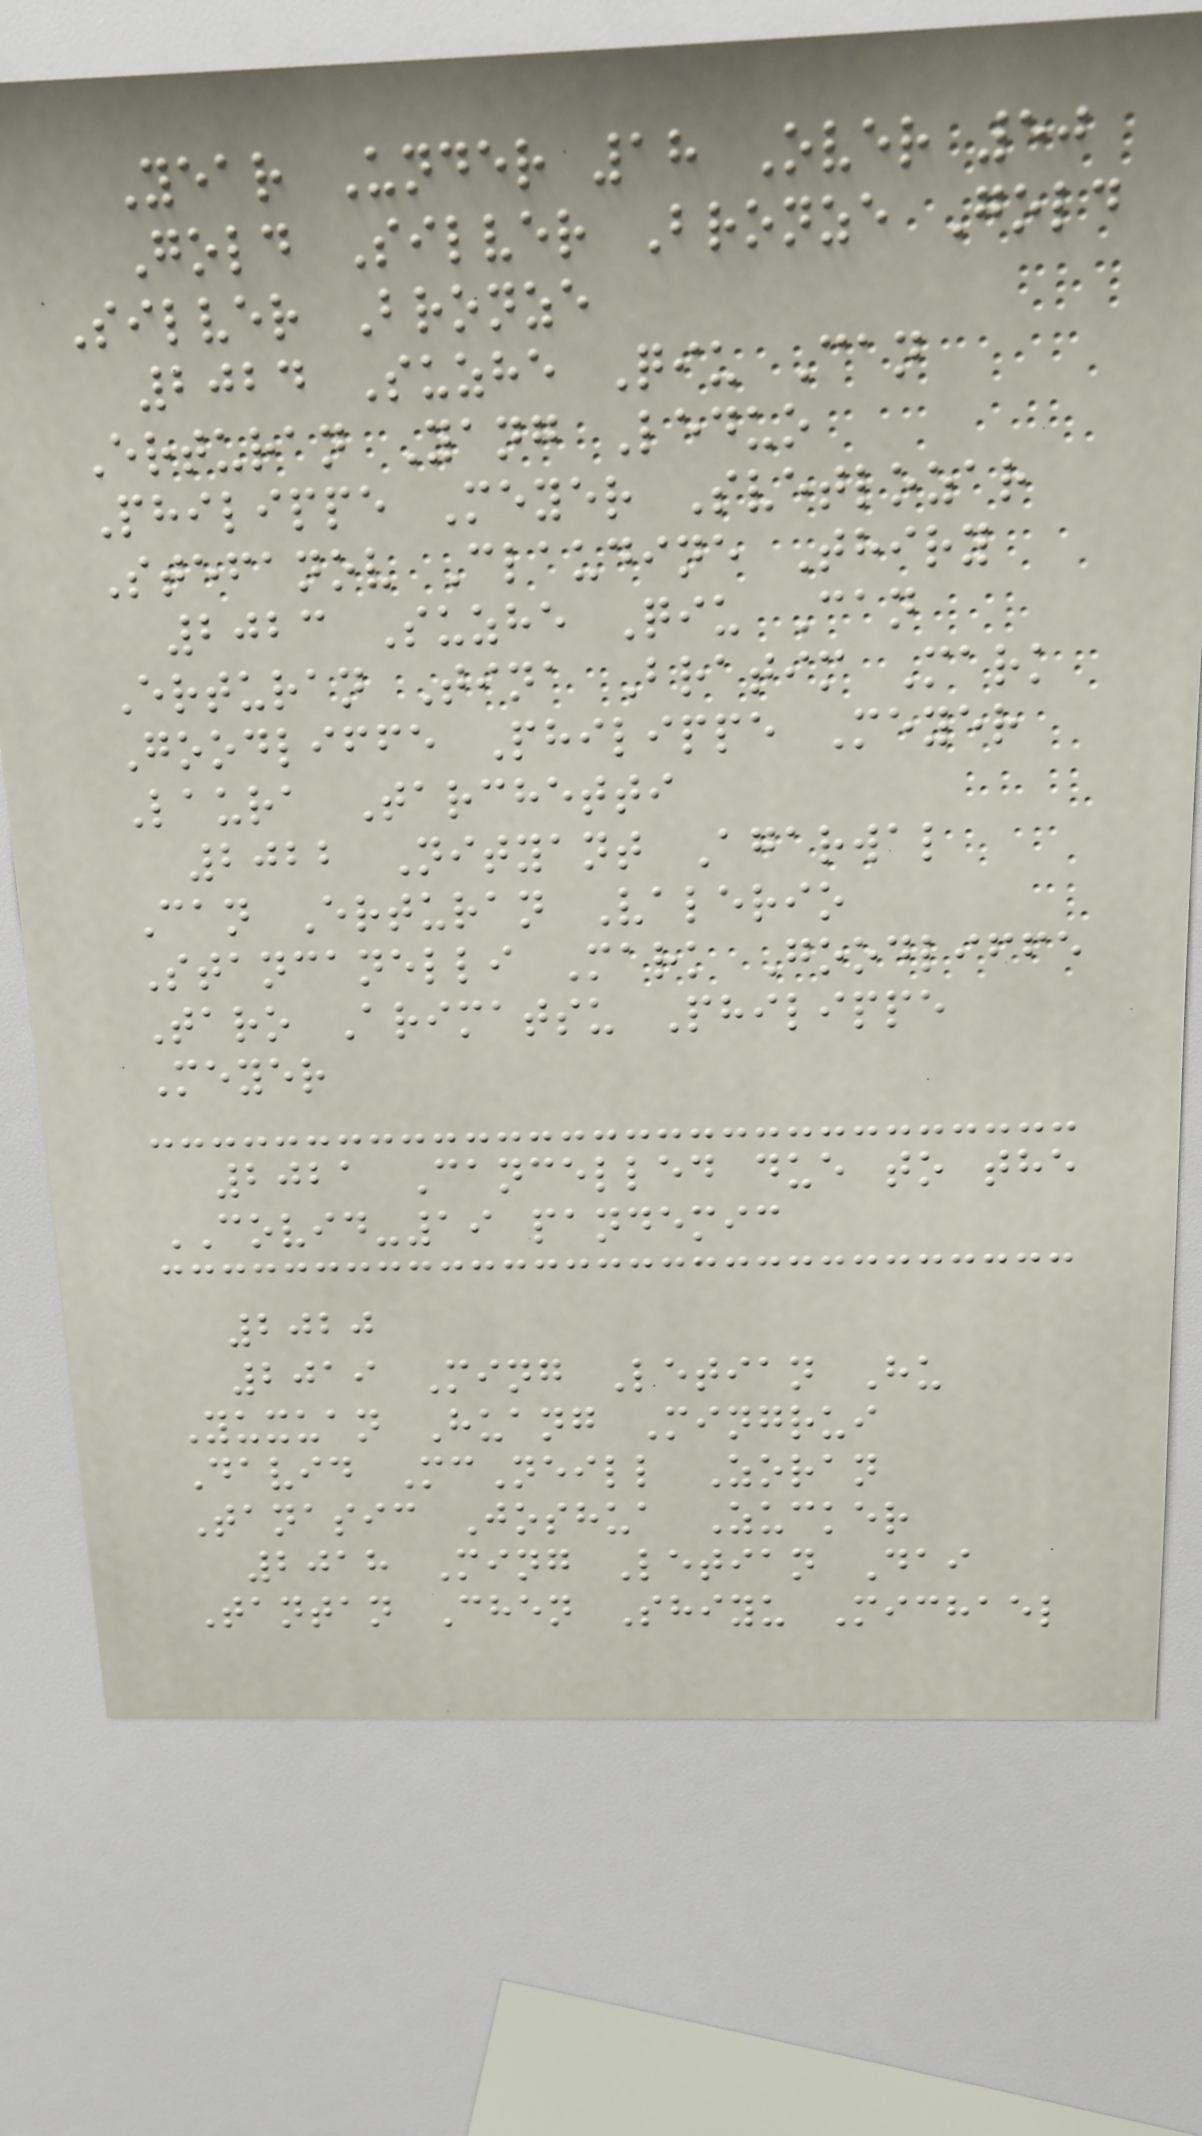Year Under 18 Over 50
Gold Silver Bronze Gold
Silver Bronze
2024 Suzhe Qiu Can
Erturan Yang Leduo
Philippe Meyer Svetlozar
Stefanov Claudine Thiry
2023 Suzhe Qiu Can
Erturan Tina Bratim Mark
Goodliffe Philippe Meyer
Laura Tarchetti
2022 Nityant Agarwal
Can Erturan Valerio
Stancanelli Mark Goodliffe
Taro Arimatsu Philippe
Meyer
2021 Cancelled due to the
COVID-19 pandemic
2020
2019 Ming Letian Hu
Yuxuan Huang Mingrui
David McNeill Zoran
Tanasic Joshua Zucker
2018 Ming Letian Dai
Tantan Chen Shiyu Michael
